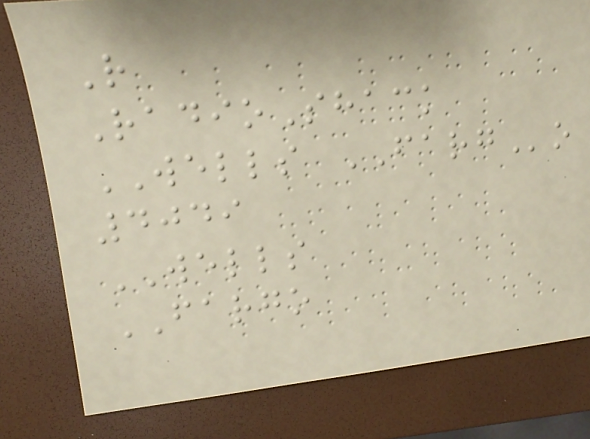R
RadioShack
WELLS FARGo
4049
WELLS
FARGO
